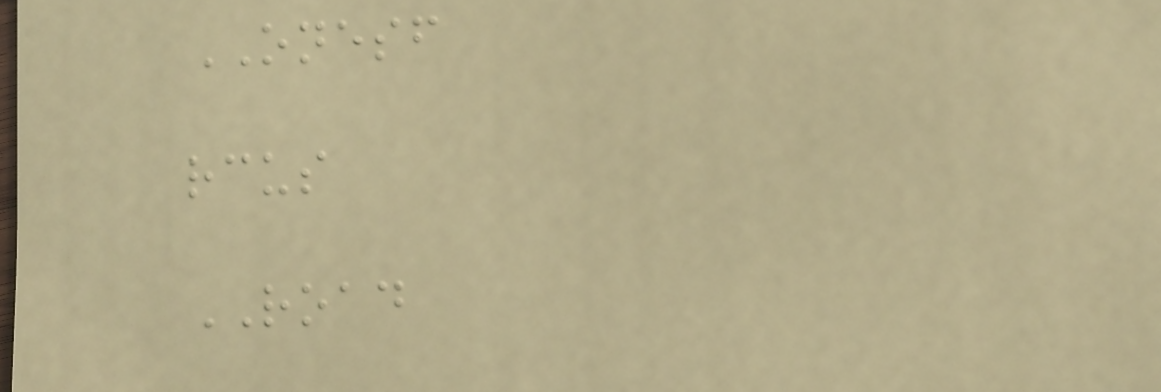ONESF
rcus
ROAD
